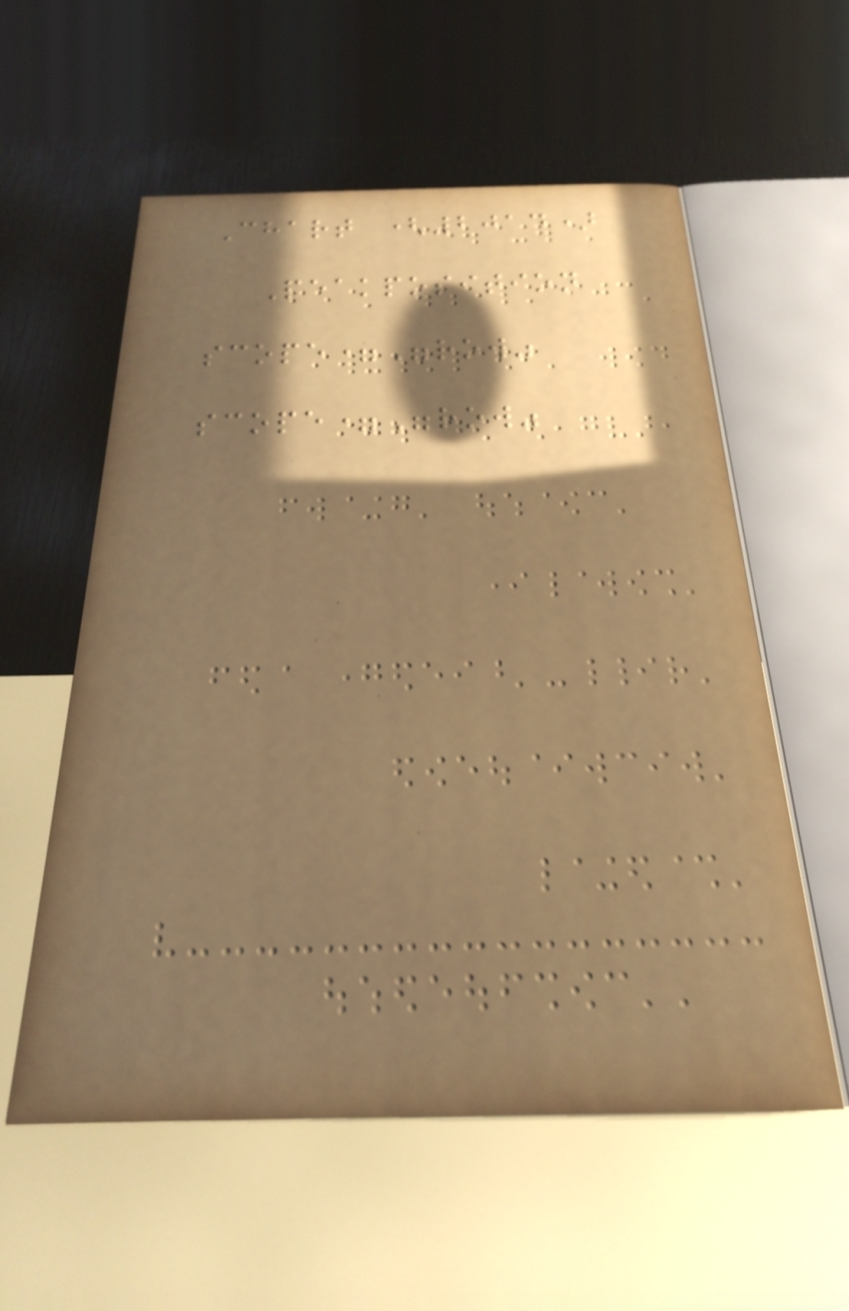Chart (2014)
Peakposition
scope="row"
scope="row"
